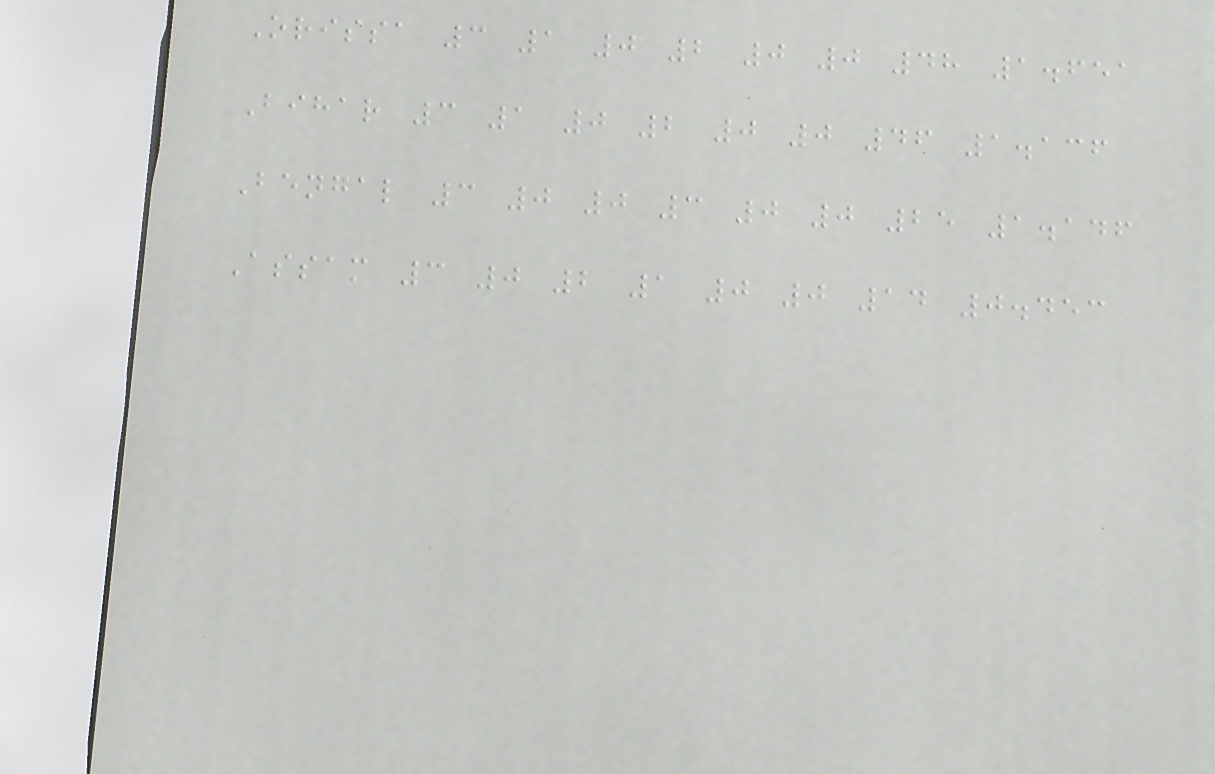Orissa 3 1 0 2 0 0 48 1.651
Bihar 3 1 0 2 0 0 46 1.136
Bengal 3 0 0 3 0 0 25 1.146
Assam 3 0 2 1 0 0 14 0.453
